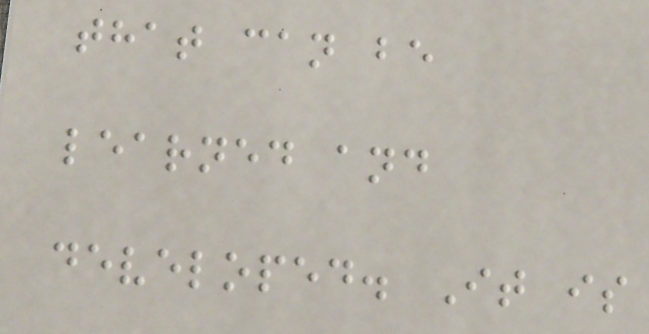that can be
learned and
developed. It is
